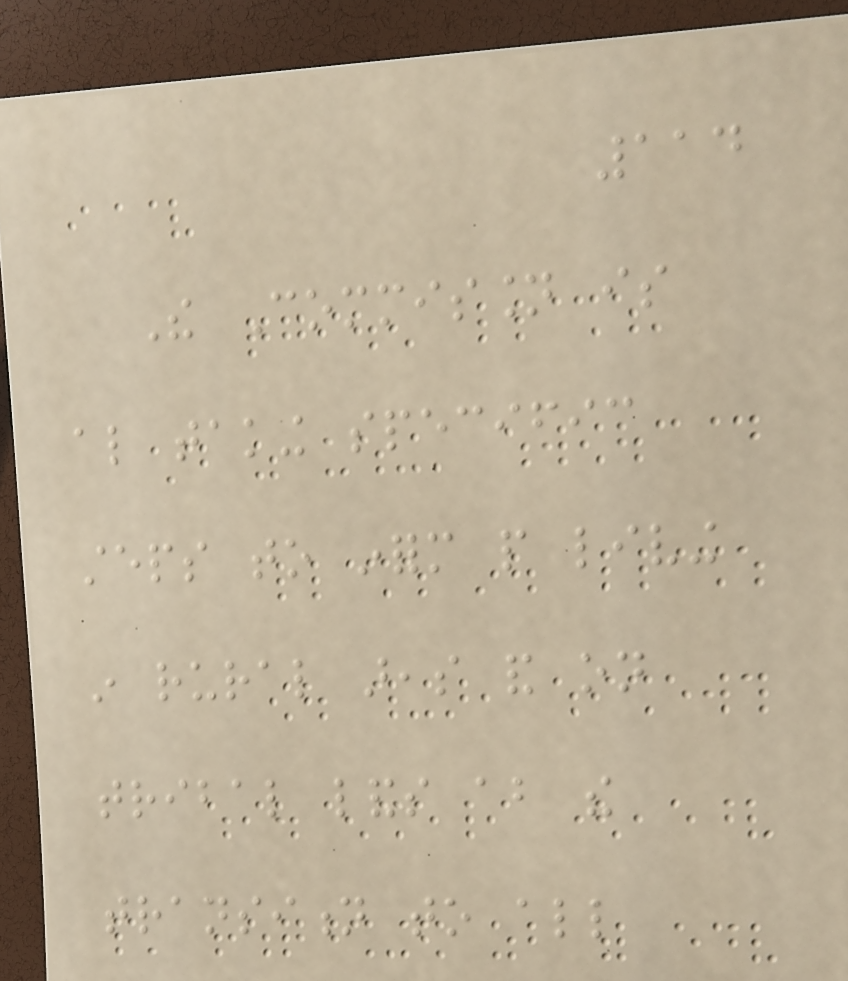114
The Commission is
also taking specific
steps to inform people living
in rural areas and on
tribal lands about the
transition to all
